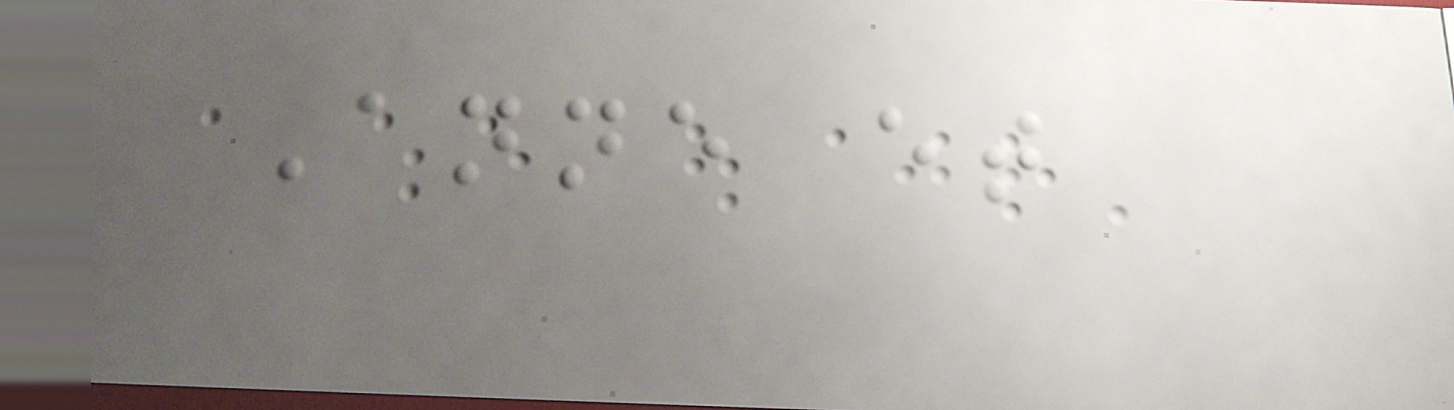Anne et
